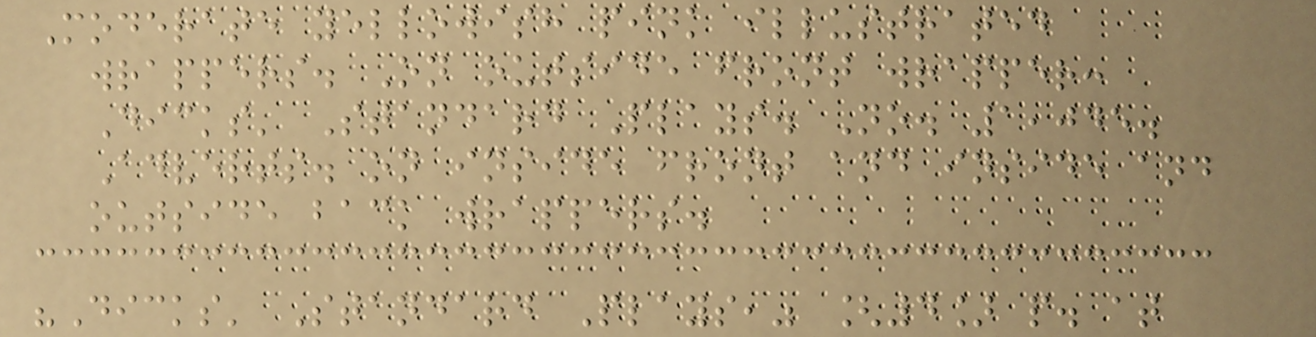Moderate yellowish pink illustrated
wrappers. On outside front wrapper:
Dicks' Standard Plays. No. 1,045.
Adverts. on inside front and inside and
outside back wrappers.
"Dicks' Standard Plays," [4] p. at
